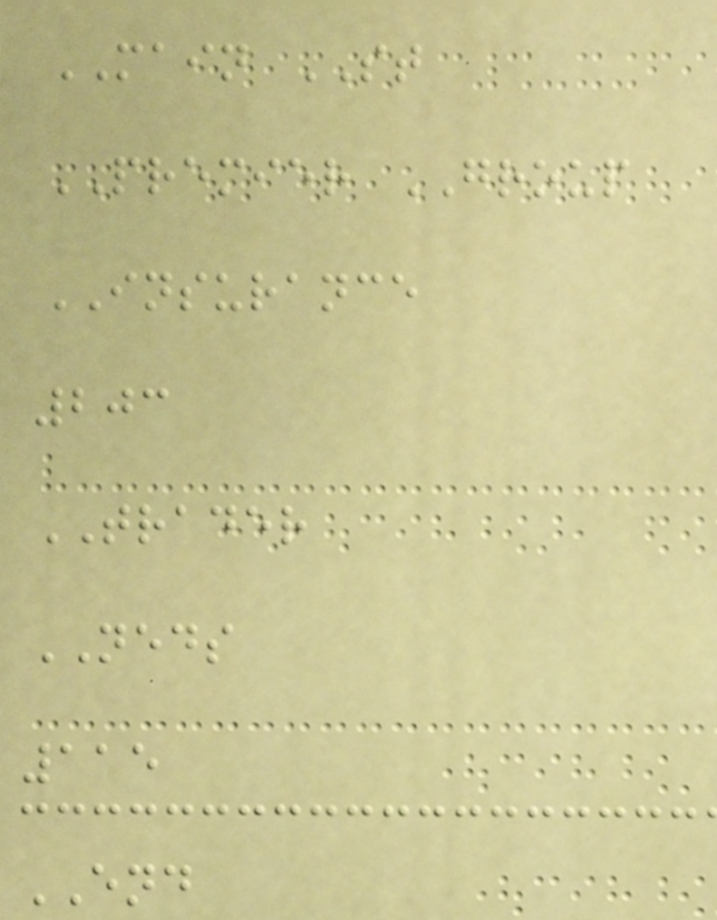MAIN ST
PREMIER GROUP
INSURANCE
203
TRADER
NEDS
115
END
